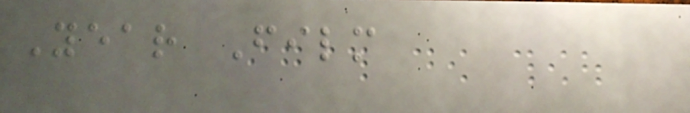Year Film
